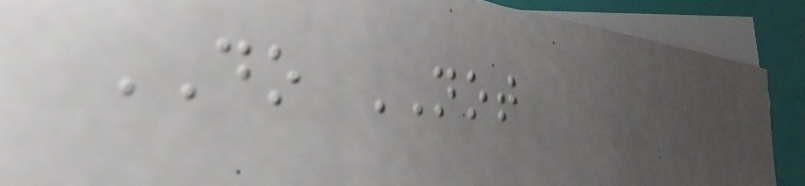DO NOT
